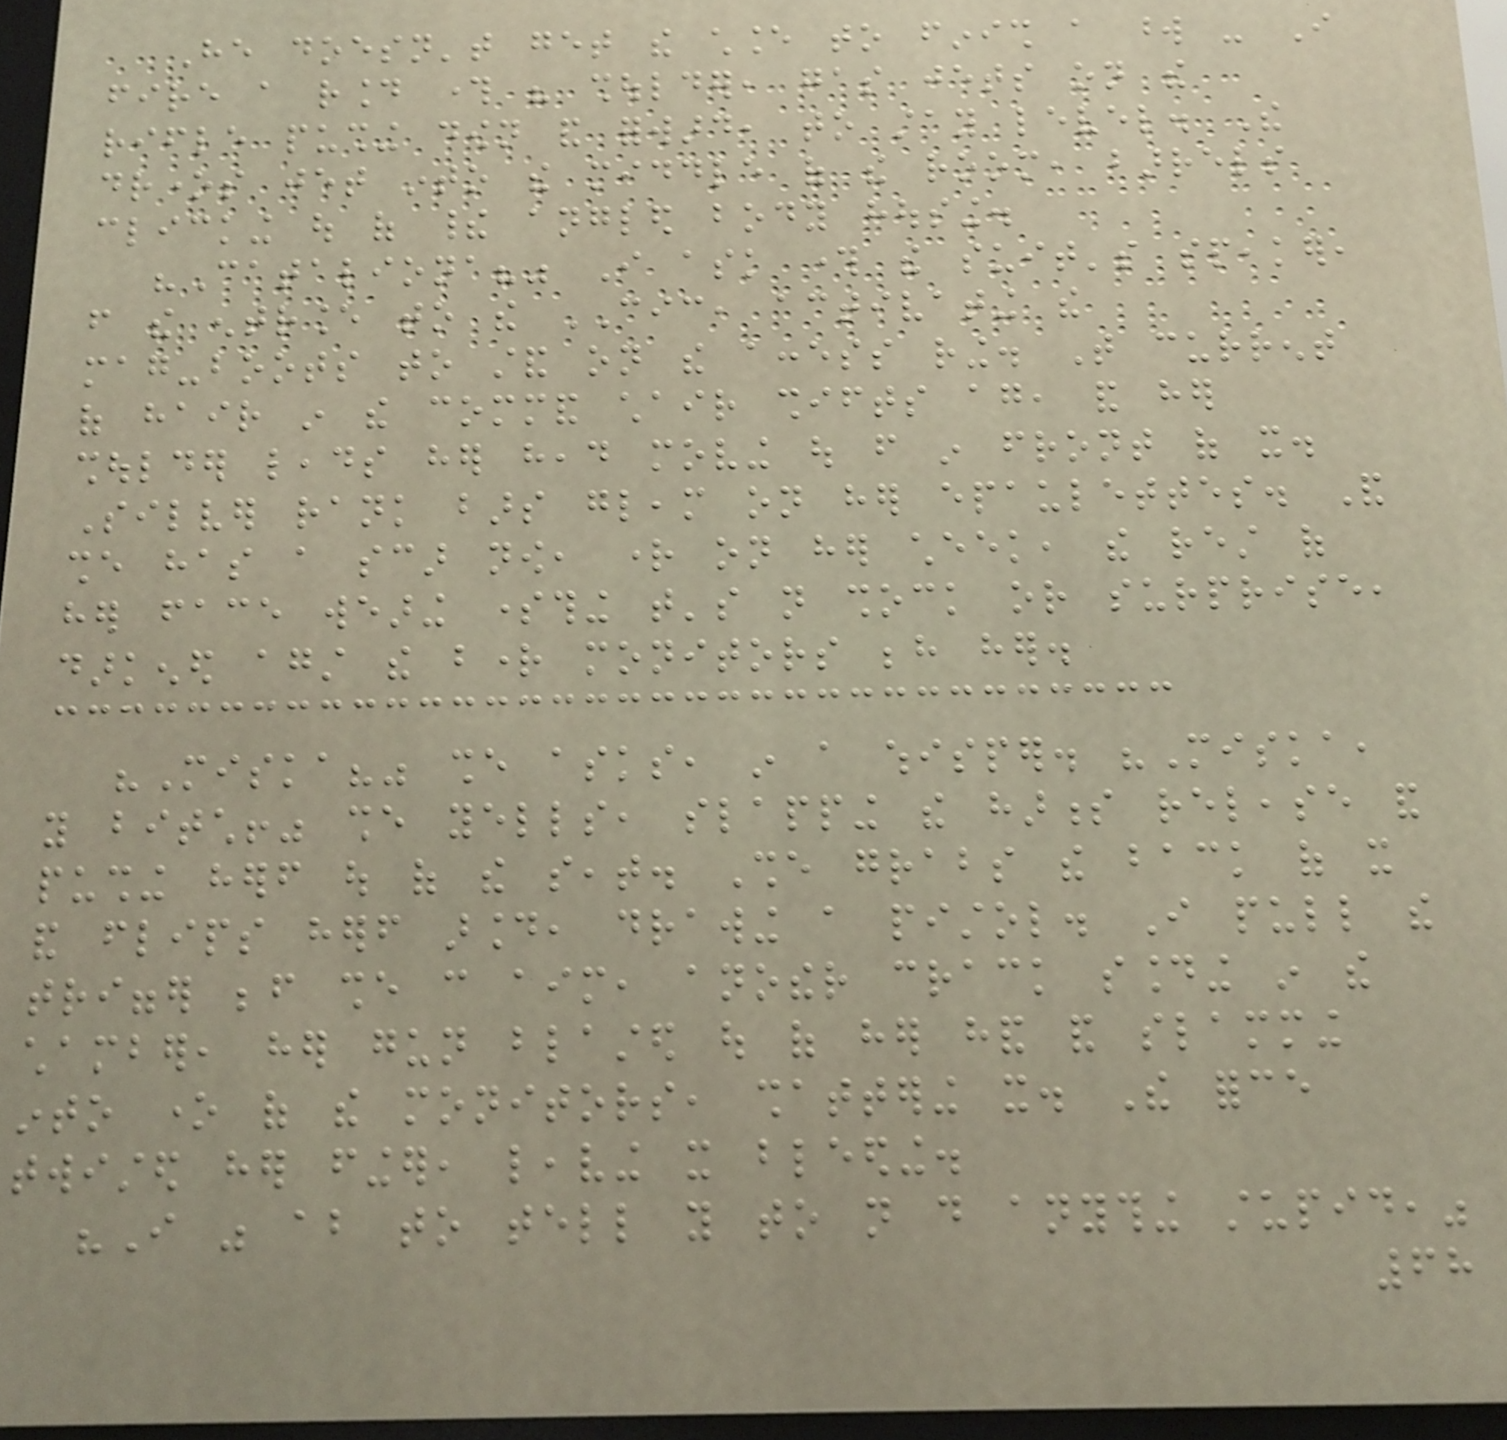He doesn't get the chance to finish a word - I
fire a round through his shoulder, gas jets on the
rifle pushing down and forward, to stay level. The
drones jet into the middle of the room, barrels
clicking out of their angled body housing.
"Cataliona?" I ask through the suit's speaker,
from the entrance to the CIC, activating the
mag-boots to stand on the access ring. That current
of hair in the command chair shifts again, and her
shoulder leads her head moving out from in front of it.
Silver rank bars gleam on her epaulettes. And
she has a scar now, right on her cheek, the rest of
her face wearing something that's not shock or surprise,
darkened against the bright monitors behind her.
"Miska?" she asks, in a whisper. "Miska,
you bitch!" she yells, slapping the harness release and
pushing herself out of the seat. She grabs the back of it
and flips herself around, drawing a pistol. I pull the
trigger before she can aim, another crack sounding in the
chamber, her gun blasted out of her hand and slamming
into one of the monitors, shattering it. The force
twisted her finger, leaving it bleeding.
"I was about to tell you to not do anything stupid,"
68
